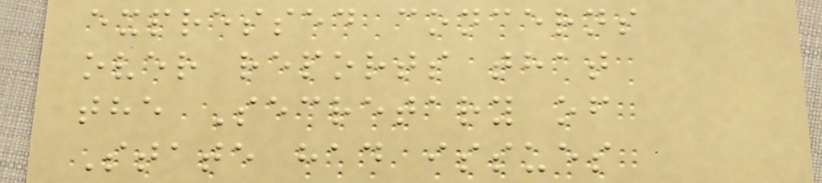expressed concerns
over reports that
the Secretary of
State had issues
